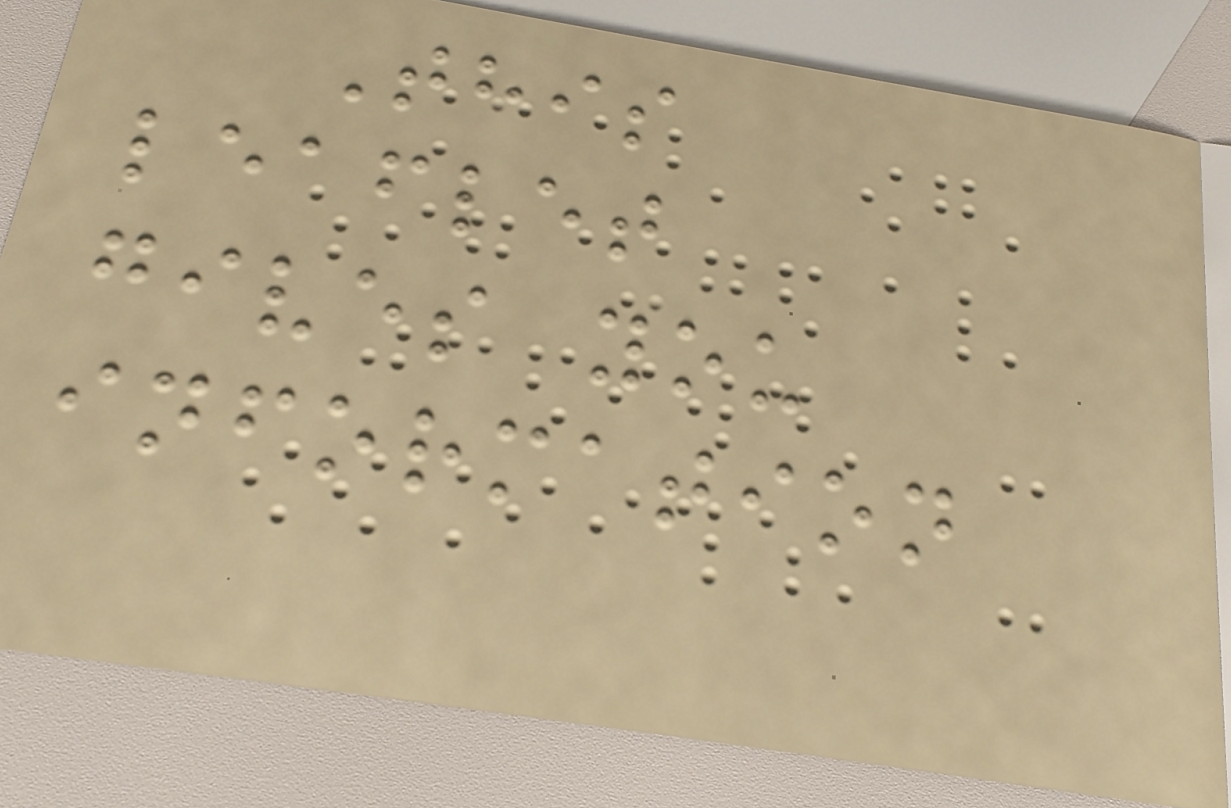This
leaflet
gives you
information
